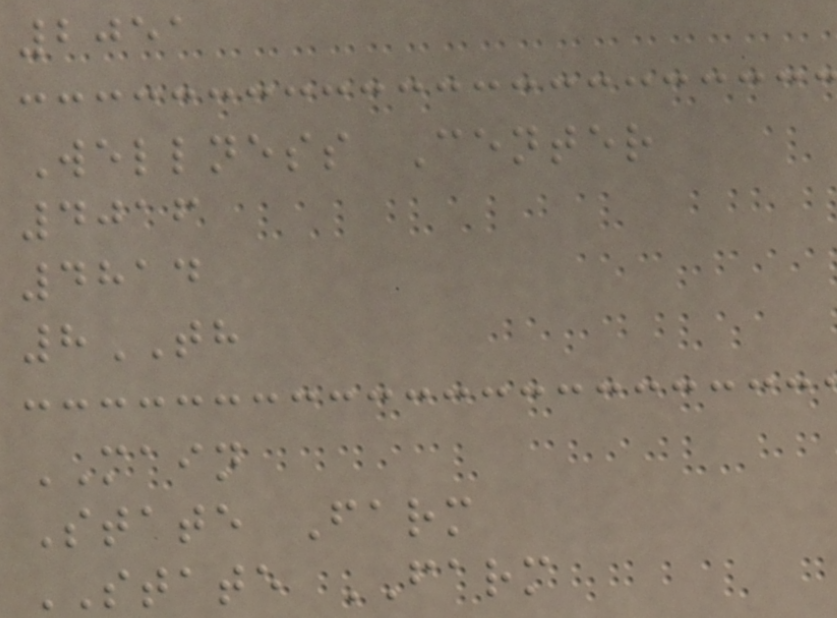2051
Wellness Center
4016
4814
8TH
MAIN
State Farm
STATE FARM
